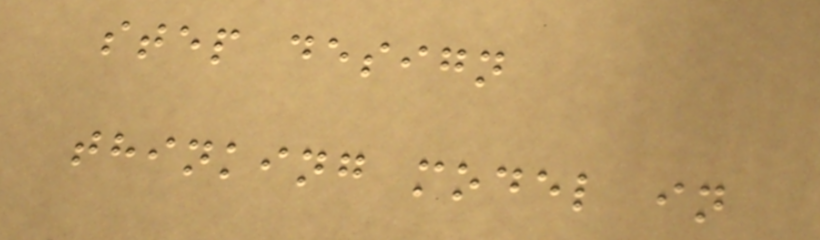step design
thinking model in
